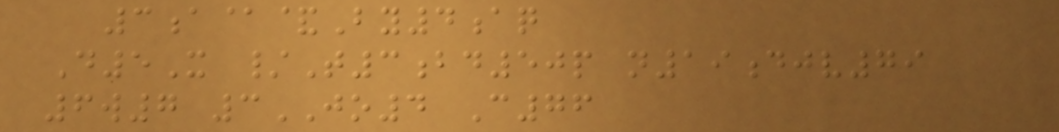3a@&By4aq
D5X /T3bd50p n19djv79
6w7 3JO4 C76
